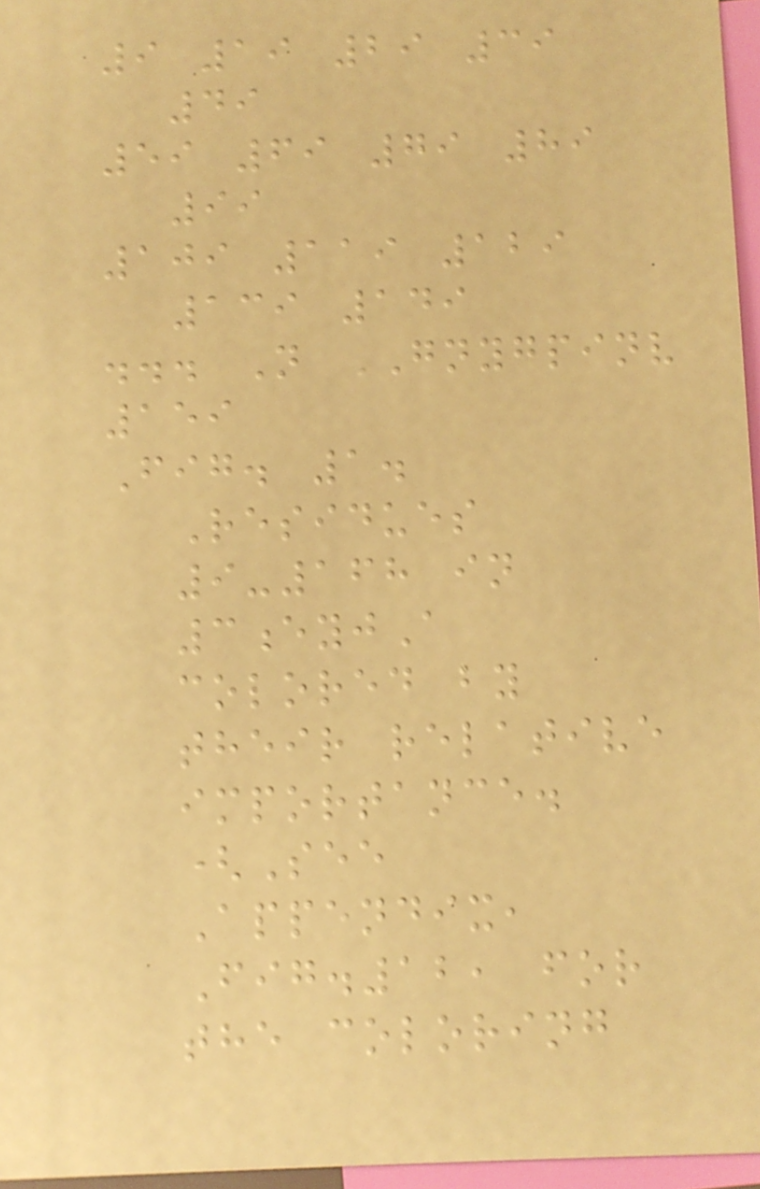9 19 29 39
49
59 69 79 89
99
109 119 129
139 149
... N GNYGPINV
159
Fig. 1.
Residues
9-168 in
3eyjA
colored by
their relative
importance.
(See
Appendix,
Fig.12, for
the coloring
